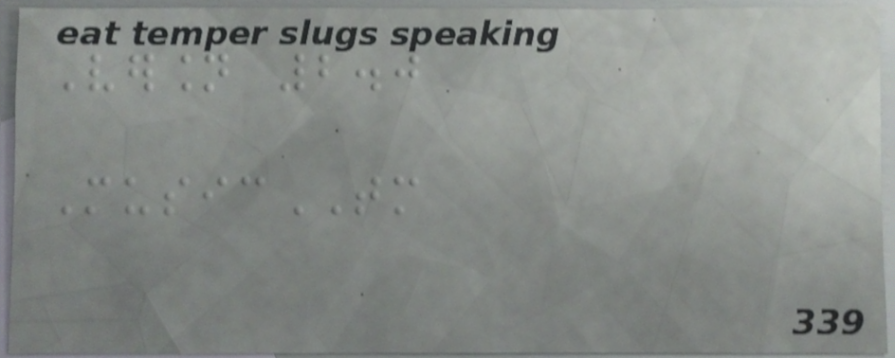Version 2.0
MusicTM
